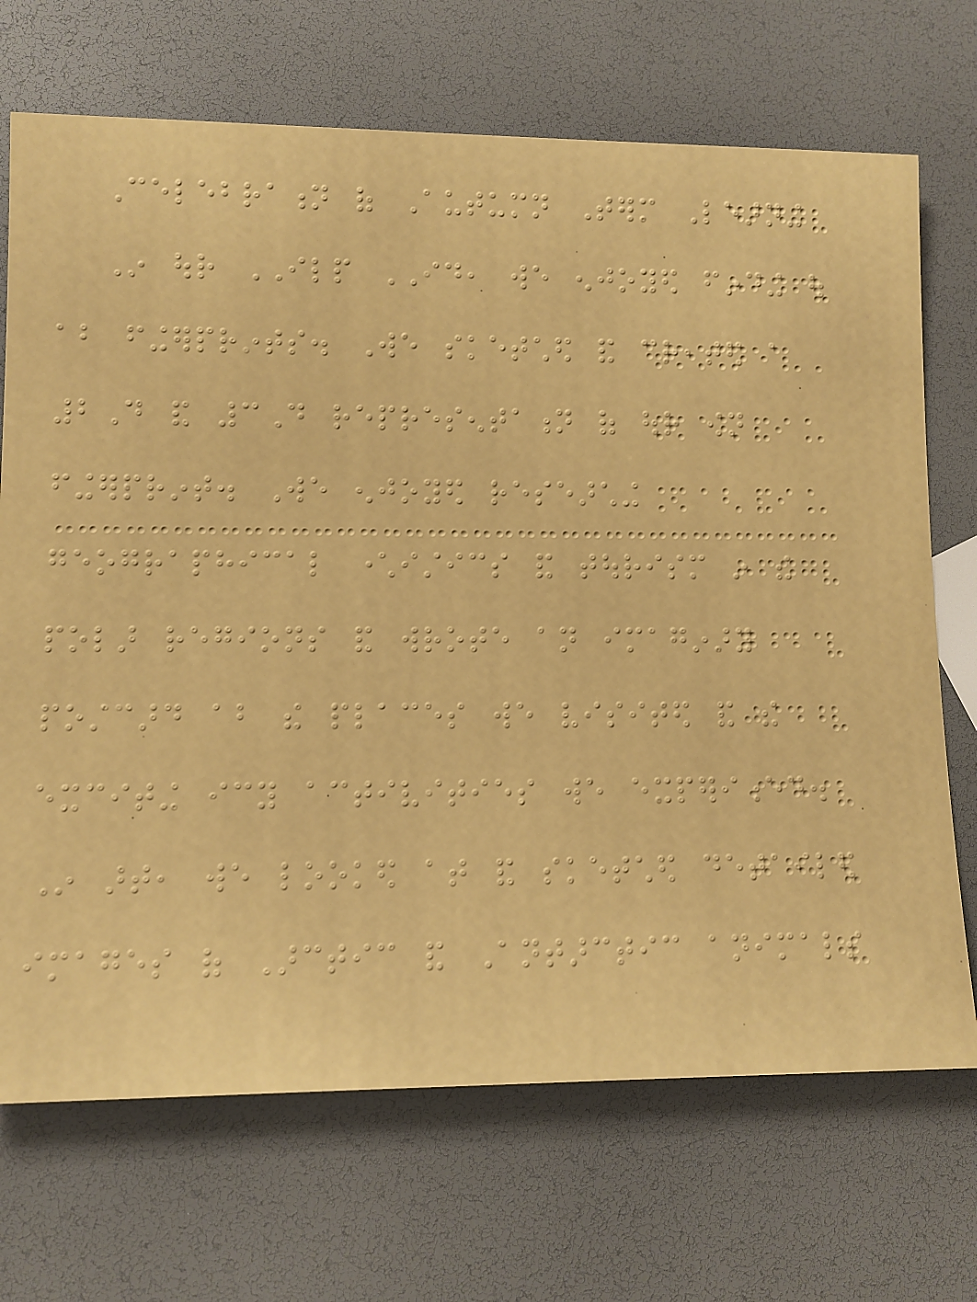Celebration of Autumn Term Learning
In our ILP ID, we enjoyed finding out
about fingerprints. We sketched and created a
2D and 3D representation of our own
fingerprint. We enjoyed researching
geographical characteristics and tourism in the
polar regions and wrote an imaginary
postcard about the places we visited and the
exciting icy activities we experienced.
In art, we looked at and sketched detailed
images of Arctic and Antarctic animals
